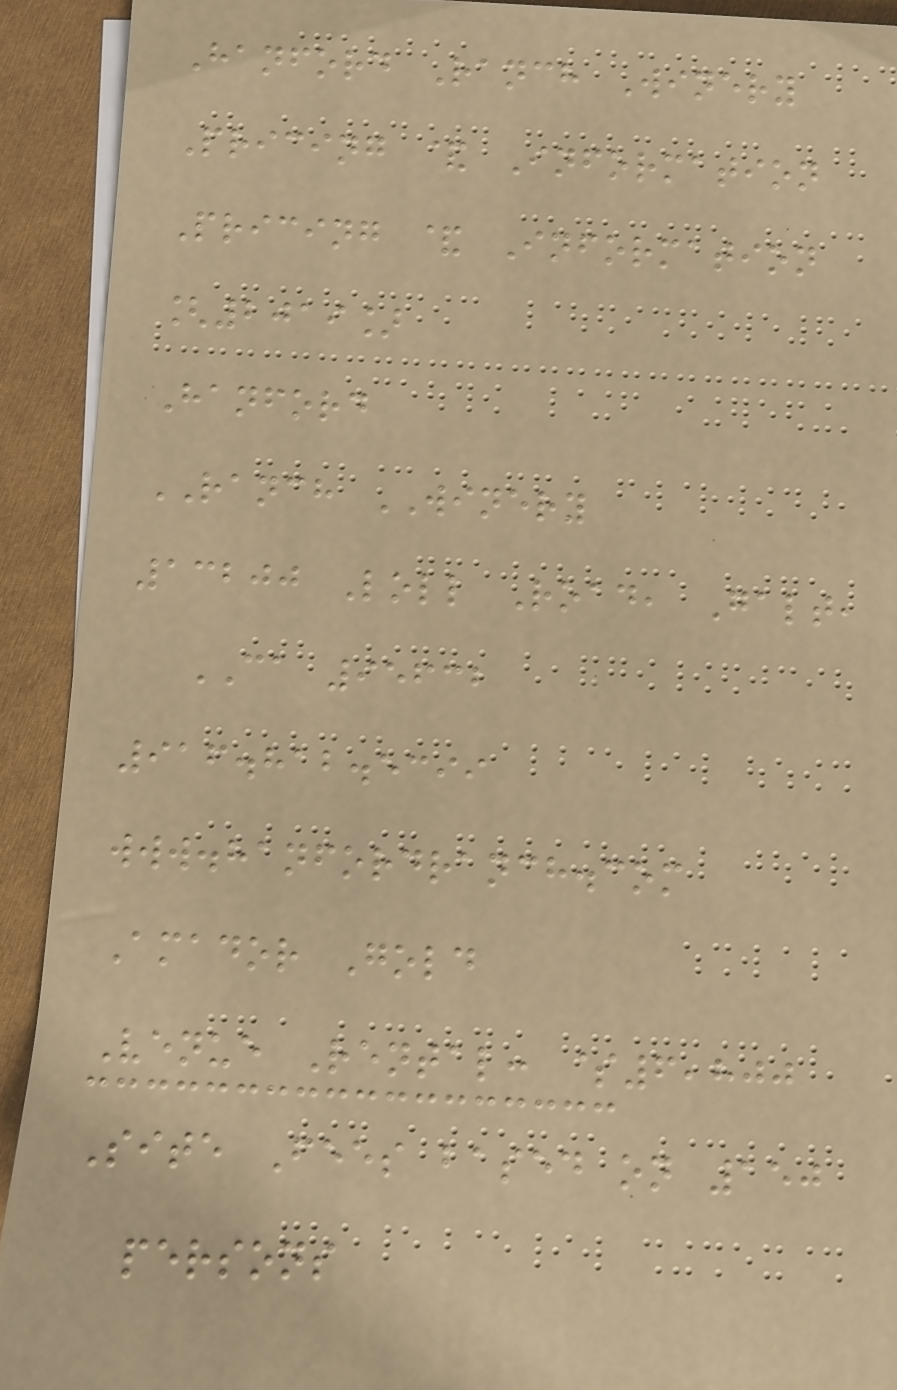Hanford Ranch Winery
Pricing & Information
Pricing & Information
[2019]
Hanford
RANCH WINERY
13200 Loll Road, Galt,
CA 95632
916.812.5399
www.hanfordranch.com
Amador Gold
Venue Rental: $6,800
Site Fees based on 150
persons
